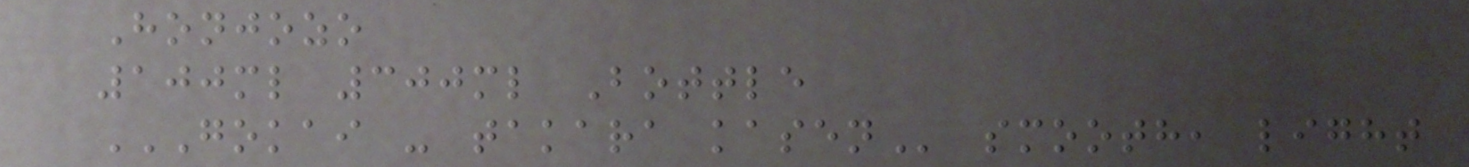Honjozo
100ml 300ml Bottle
GOKAI - TAKARA KASEN smooth, light
